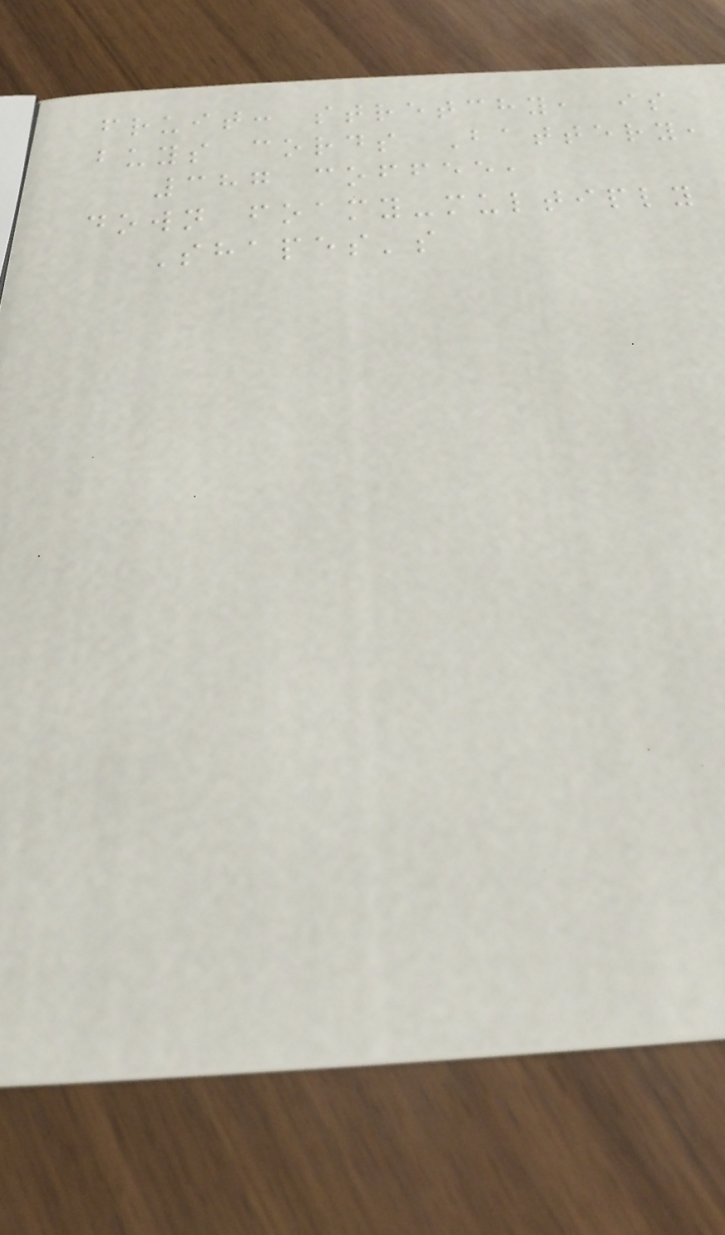fruit: stretchy, is
buys cords Battery,
387 coffee,
down foamy-multiply
Shapes's
